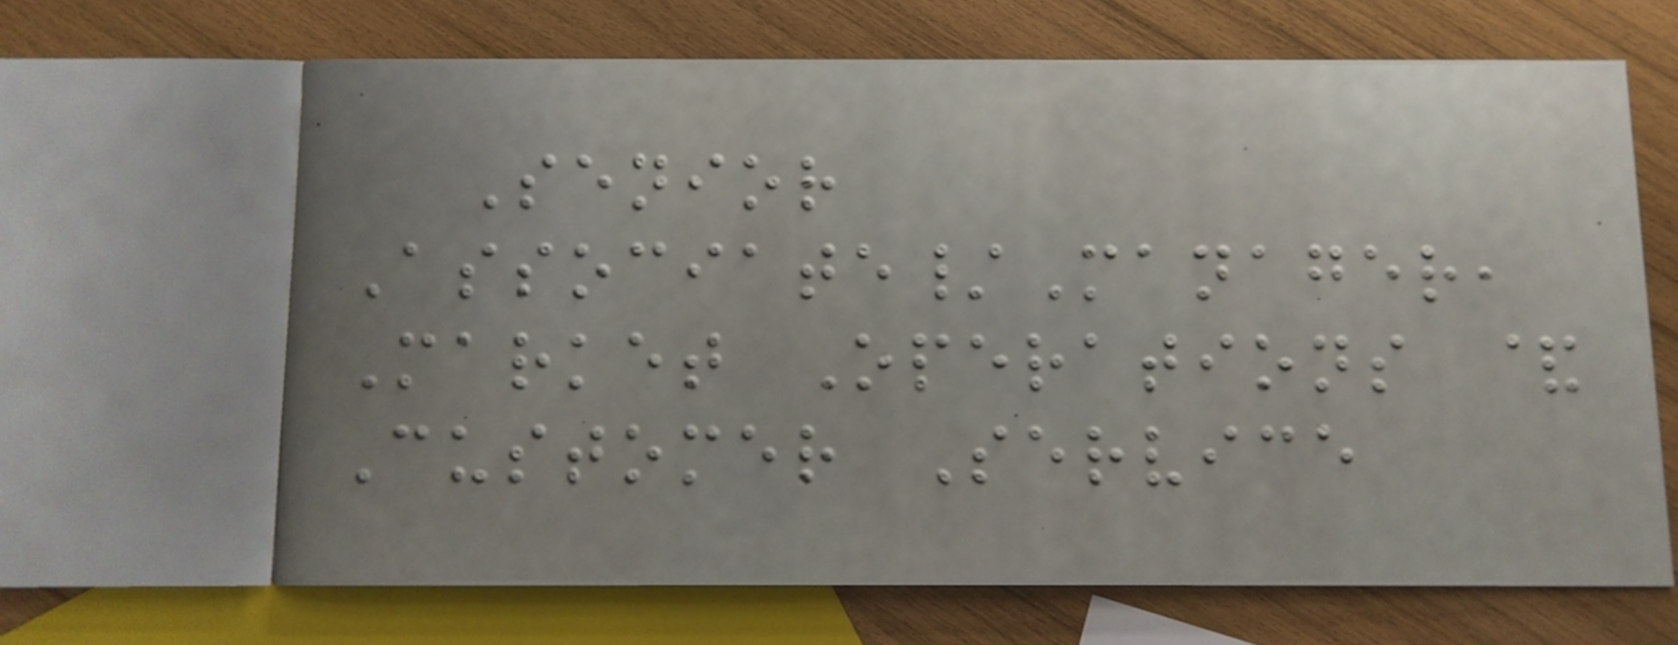Senior
Associate/Manager,
Market Operations &
Customer Service
